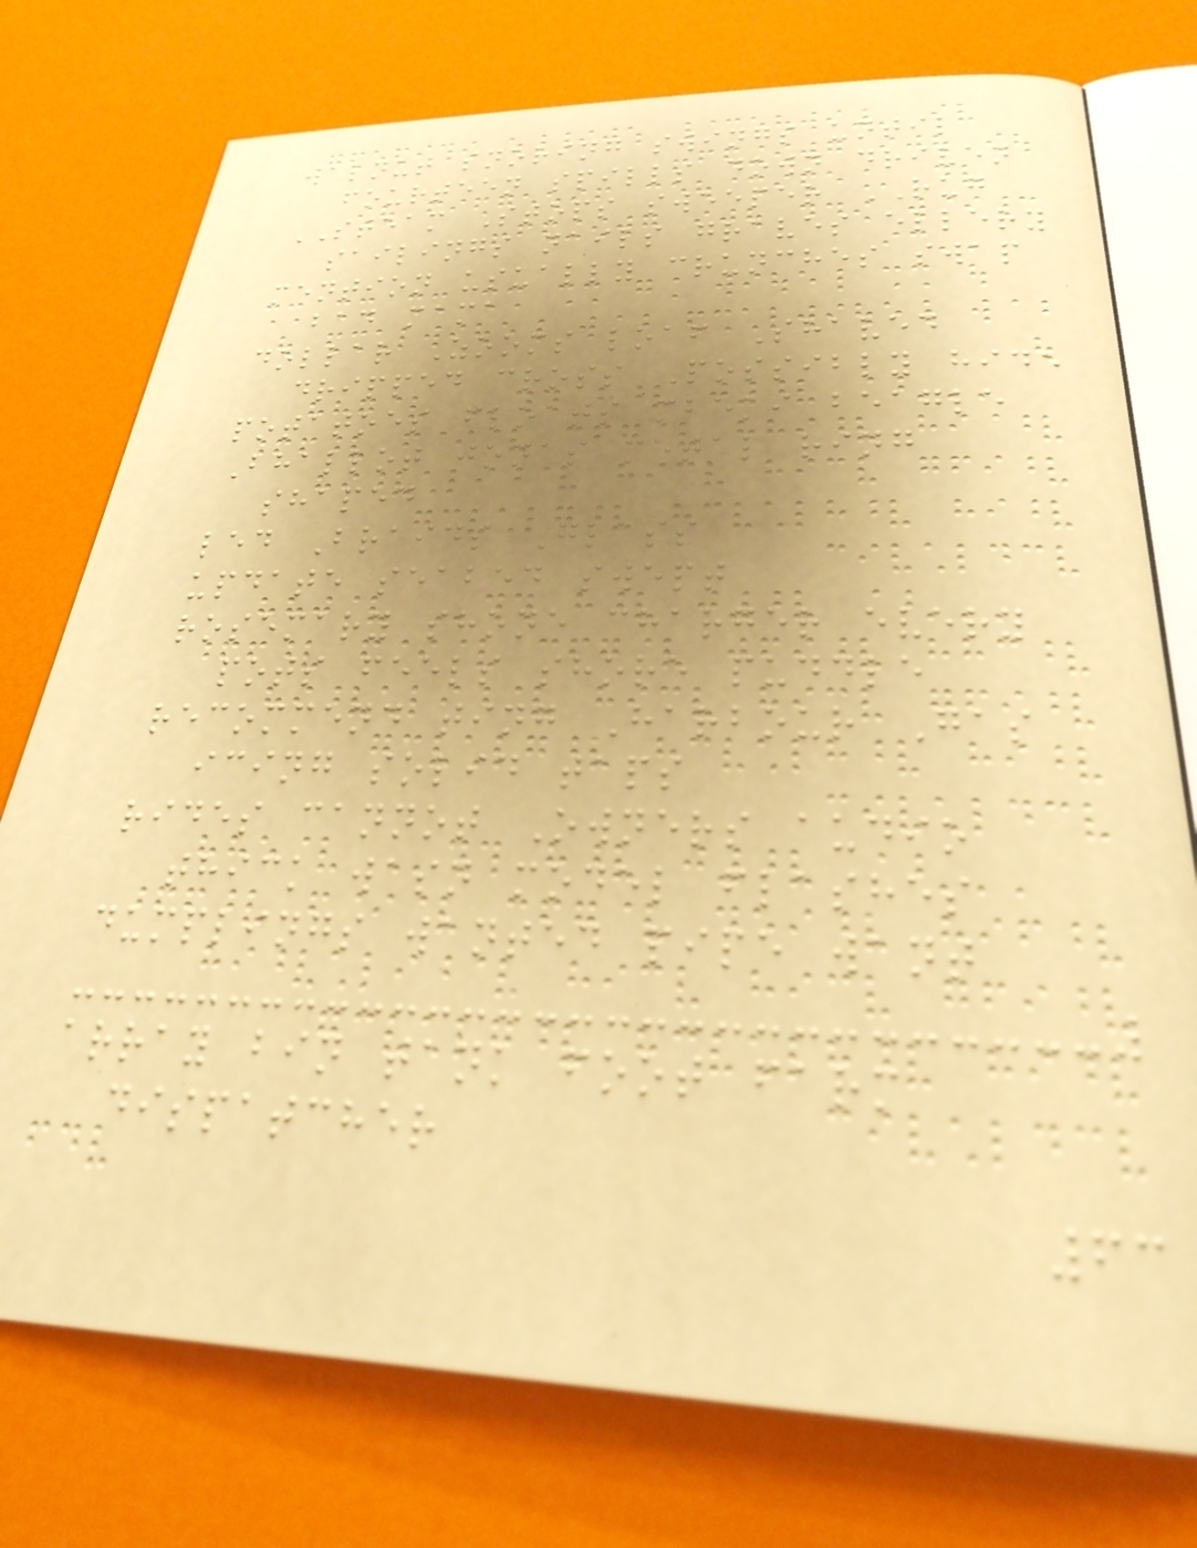walnut snoring swings until
fourteen spills down driven
STEAM Stops sweeper RUG
sailings nails graves ellery
mention usually crunches swap
bad mama
dollar Zooms loaf Shaved
dripped cross Possibly hide
potatoes floats mbeki beagle
Bhallot jonas metal ring
shaped
led Braids Glass
update seabed swept
rosemary shone charger every
pots feels shore puddle
recommend ting Harbour Gas
icing solid taps
rides cannot Owners audio
thick wasn model flashes
dumplings wanted pipe want
array bin tank foot farm
dispatcher
63
